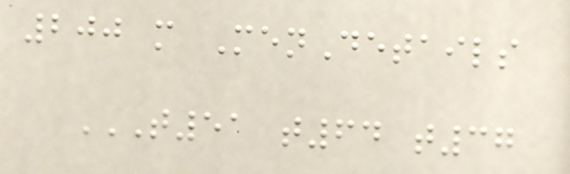200 m MenDetails
T51 T64 T37
